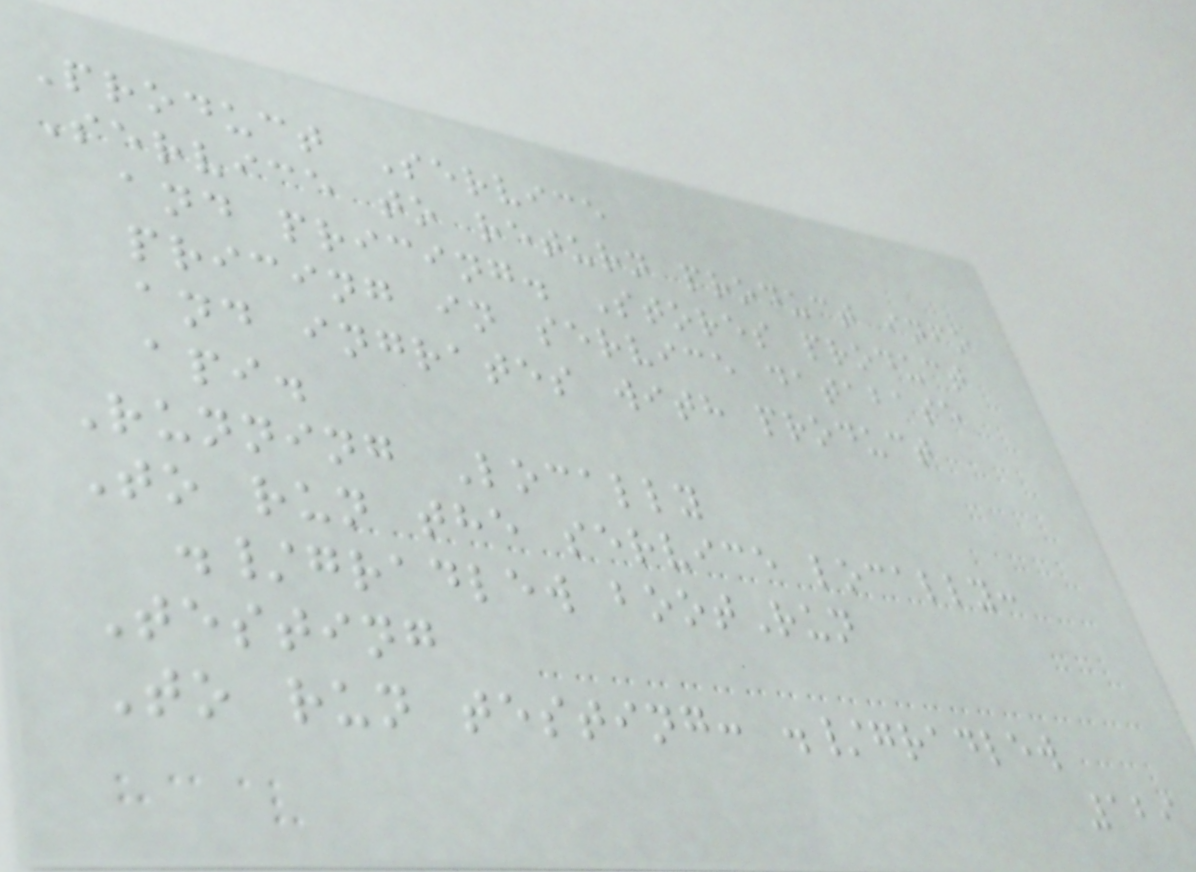Product Service
Service to return product info
and pricing. Stores product
pricing in service database
and ingrates with product
api.
Running Locally
To run the service locally:
./gradlew bootRun
Testing
To run testing: ./gradlew
129
